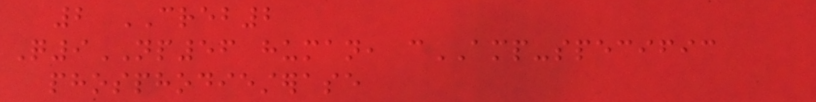2 CREB2
Q9NP56 human, cAMP-specific
phosphodiesterase
